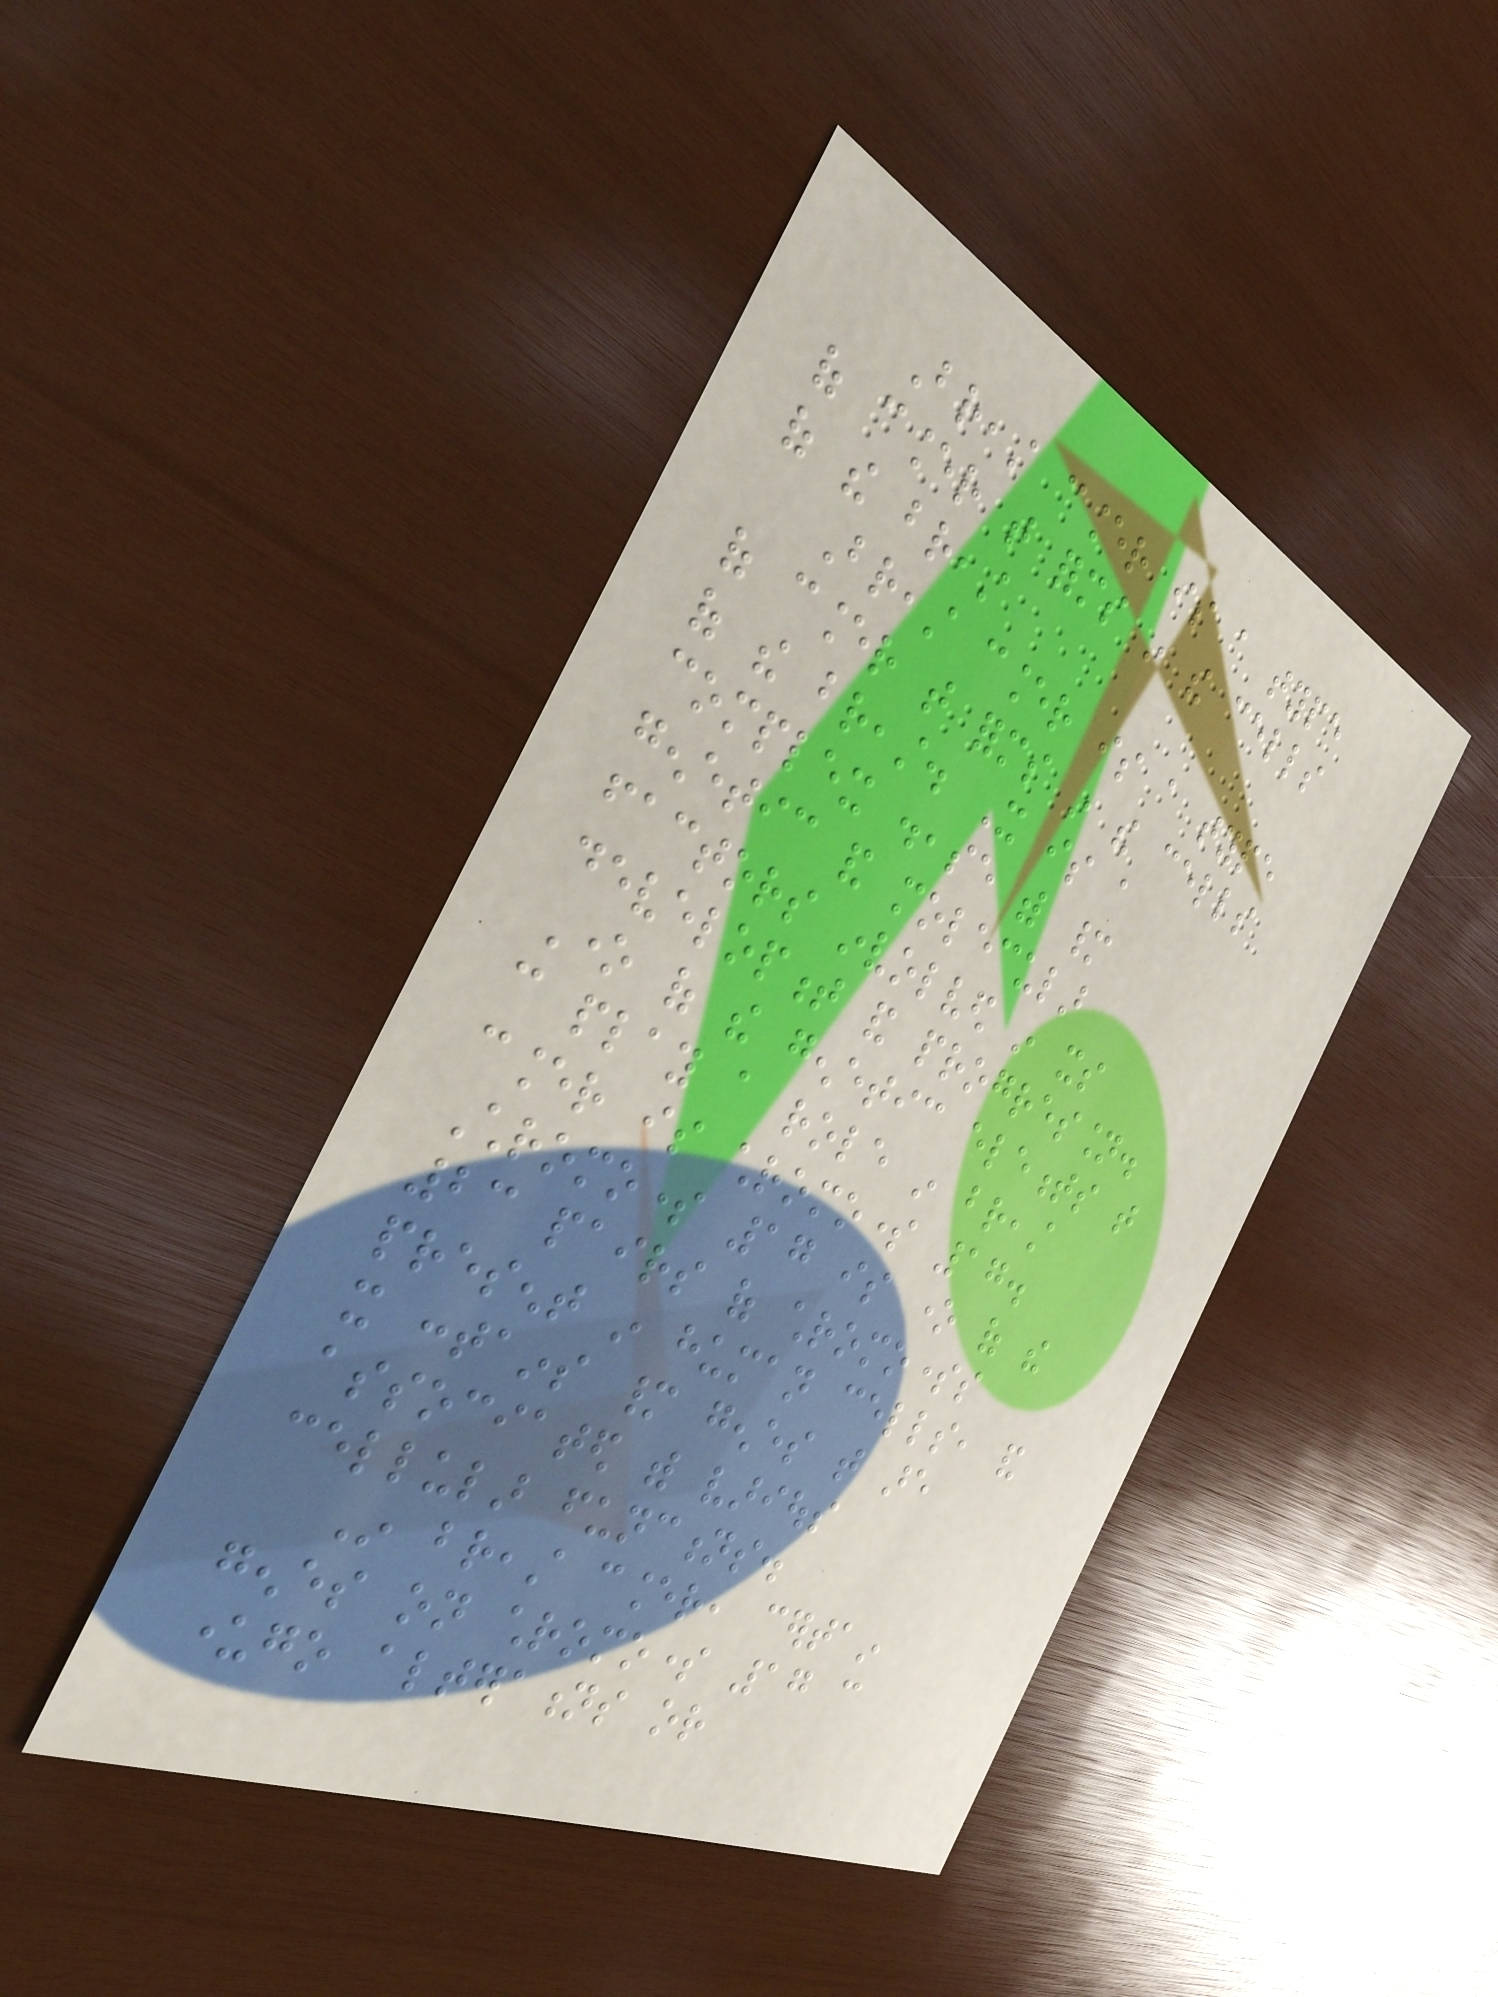Breast cancer is a type
of cancer that forms in the cells
of the breast
Breast cancer is a type
of cancer that forms in the cells
of the breast. It is a
complex disease with many
genetic and molecular
factors involved in its
development and progression.
One of the genetic elements that
can play a role in breast
cancer is chromosome 17.
Chromosome 17 is one of the
23 pairs of chromosomes
present in human cells, and
it contains many genes that are
associated with various
cellular functions.
In breast cancer, certain
genes on chromosome 17 can
undergo alterations or
